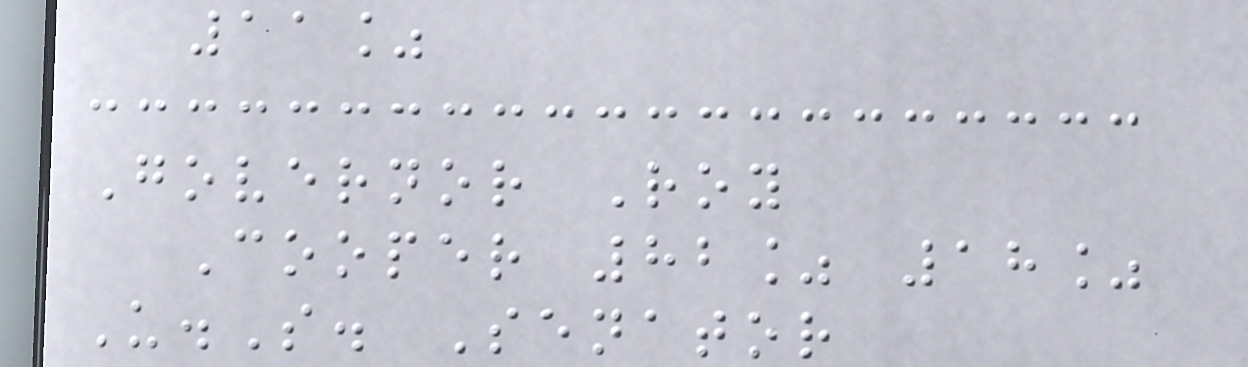11%
Governor Roy
Cooper 82% 18%
U.S. Senator
